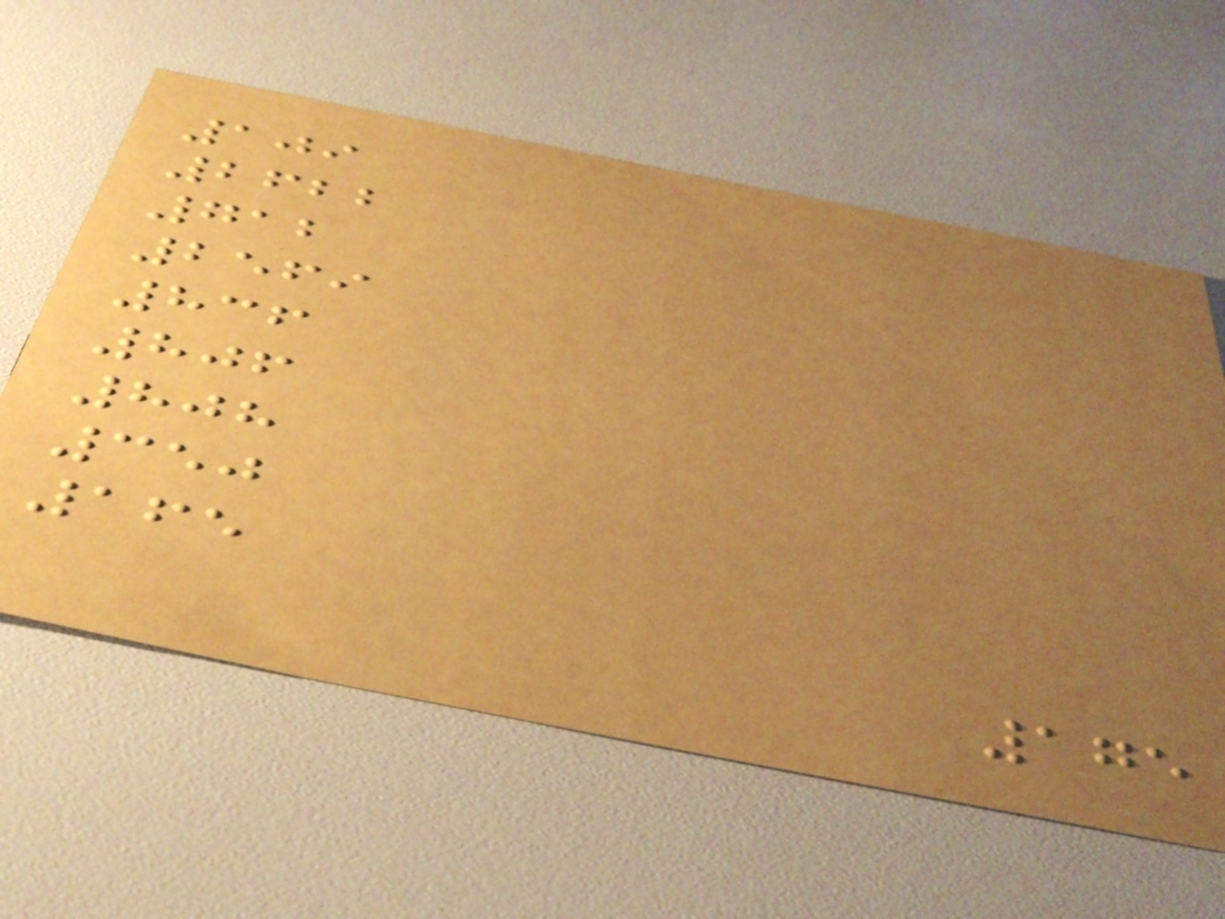109
2622
712
2569
836
806
808
350
165
175
